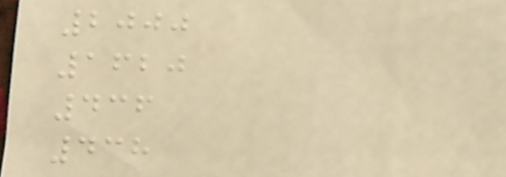2000
1620
436
438
